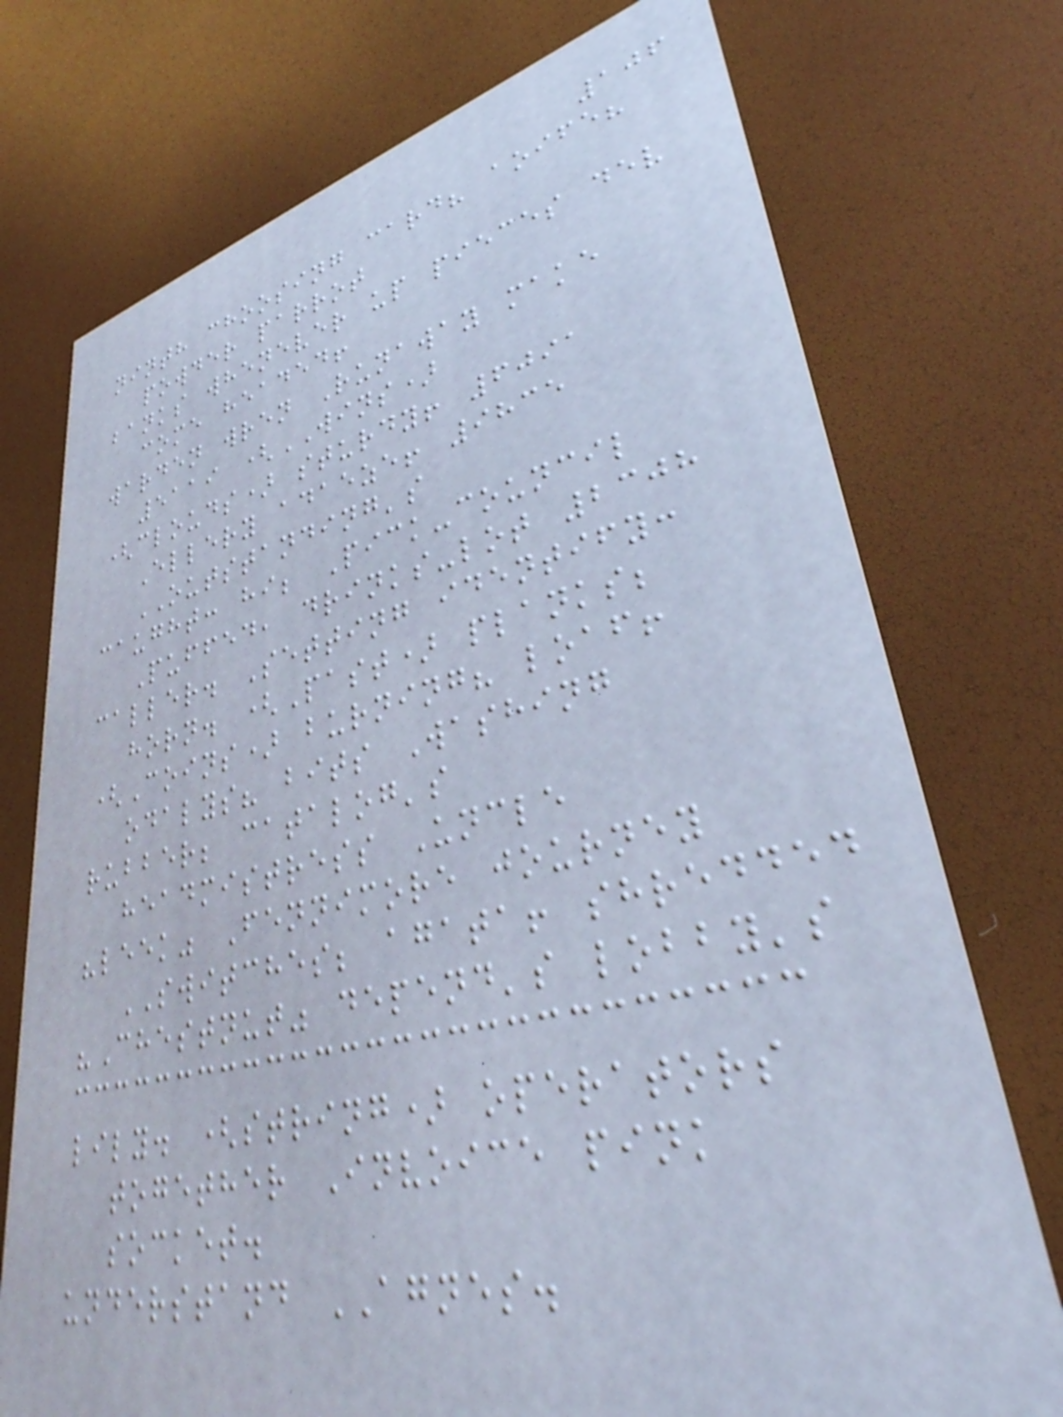106
ninth choosing card? aoife?
powder parrot
banks whenever up pieces dev
come headed!
warden wren Runaway make
5119 (WINS)
(clouds) sturdy! 6091
Ellery adaeze! 9835
OUTSTANDING's
caught: hi; Pick-council
Puffed, drinks-lot 2308
caller. Setting identify:
horn. (Past) planks;
(Coins) burning? loaf!
odalys? bits Washing
rubber; catalog's
headmistress Uncle
"leek" Fennimore journey
SWITCHES; agata! shredded
"Chestnut" depend's lobby's
lily. (string) operators
together Invoice pink
socket.
understand AGNES.
